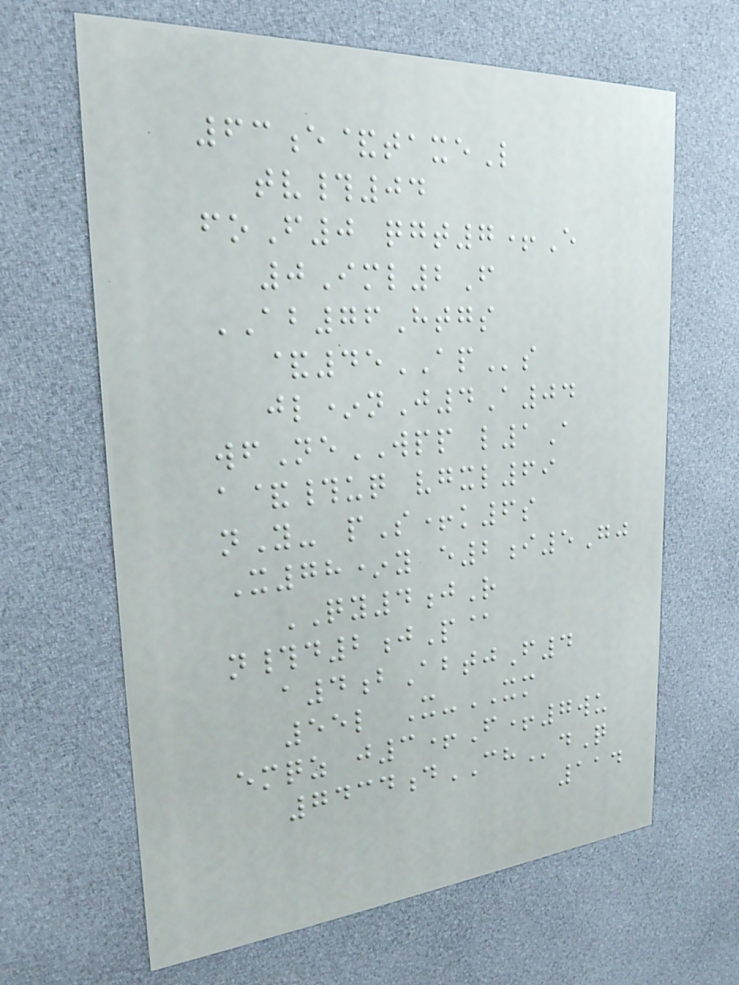63e&taxeL
tv#04
foF0 qgt7+E
0Iml2F
AB76Htgs
&45APs
jl*nJ4A04
wfNeWPP l1A
a&#uq vgxl69
nY- pS+k6s
X78*y e2i5Gj
QY4jR
n#d2jP@
a4bAbtjF4
55l X-XM
emqz j3+F+7wu
7434dCHdQ
114
